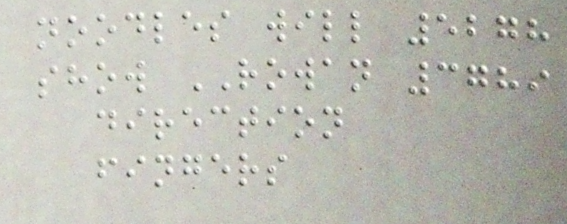noodles will 5278
show ROWAN 3789
direction
fingers
